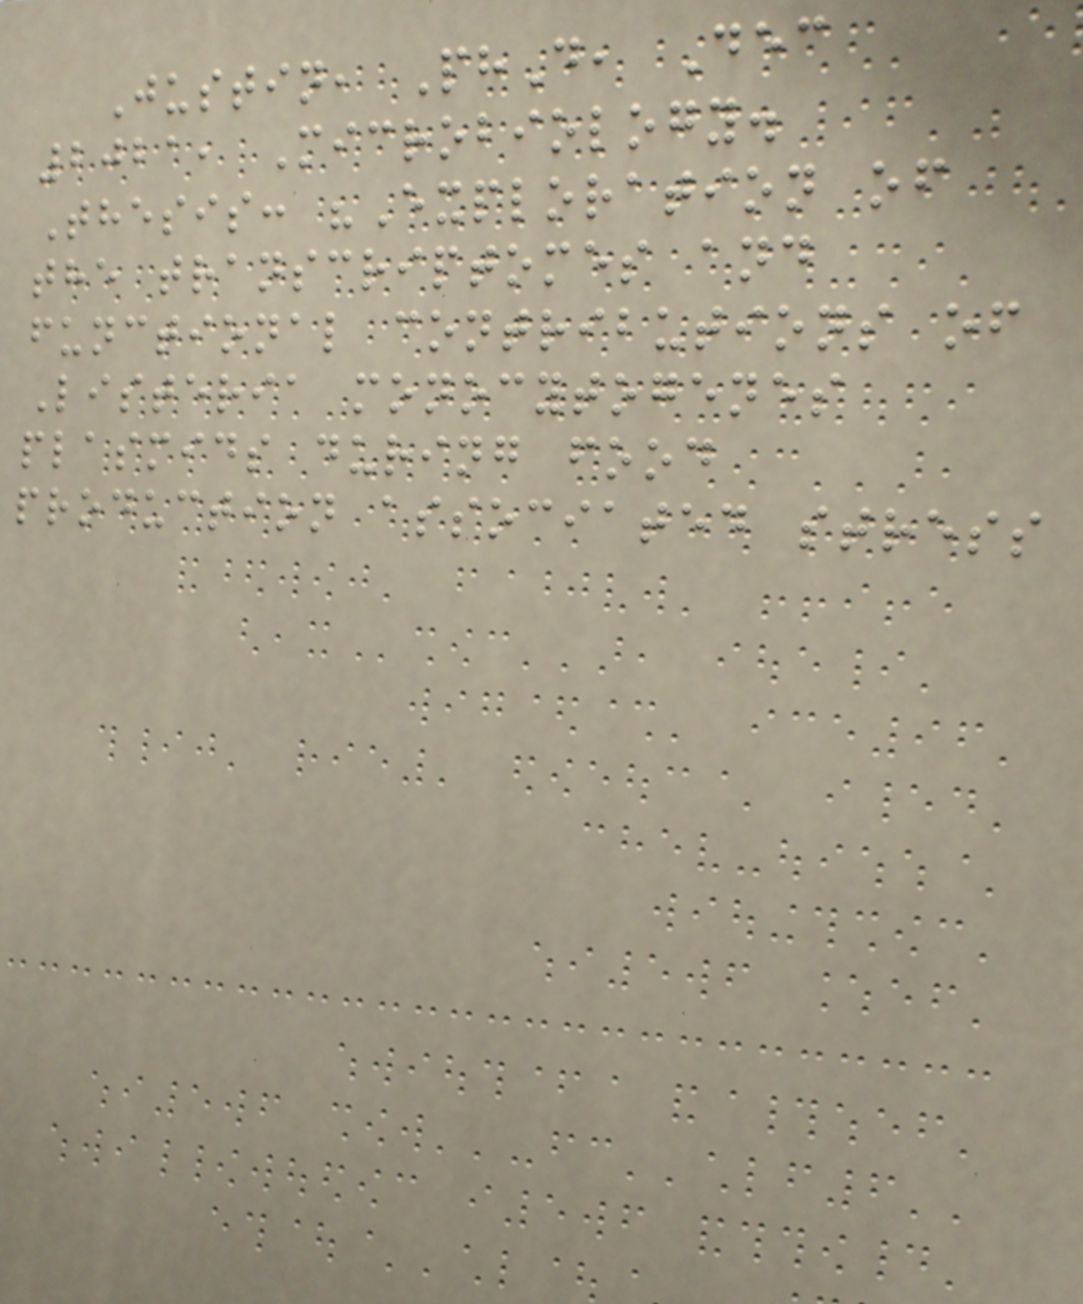Justin, PhD, Dec
2021, Microbiology.
Thesis: "Exploration of
the transcriptomes and
functional contributions of
Listeria monocytogenes
plasmids during food
production associated stress
